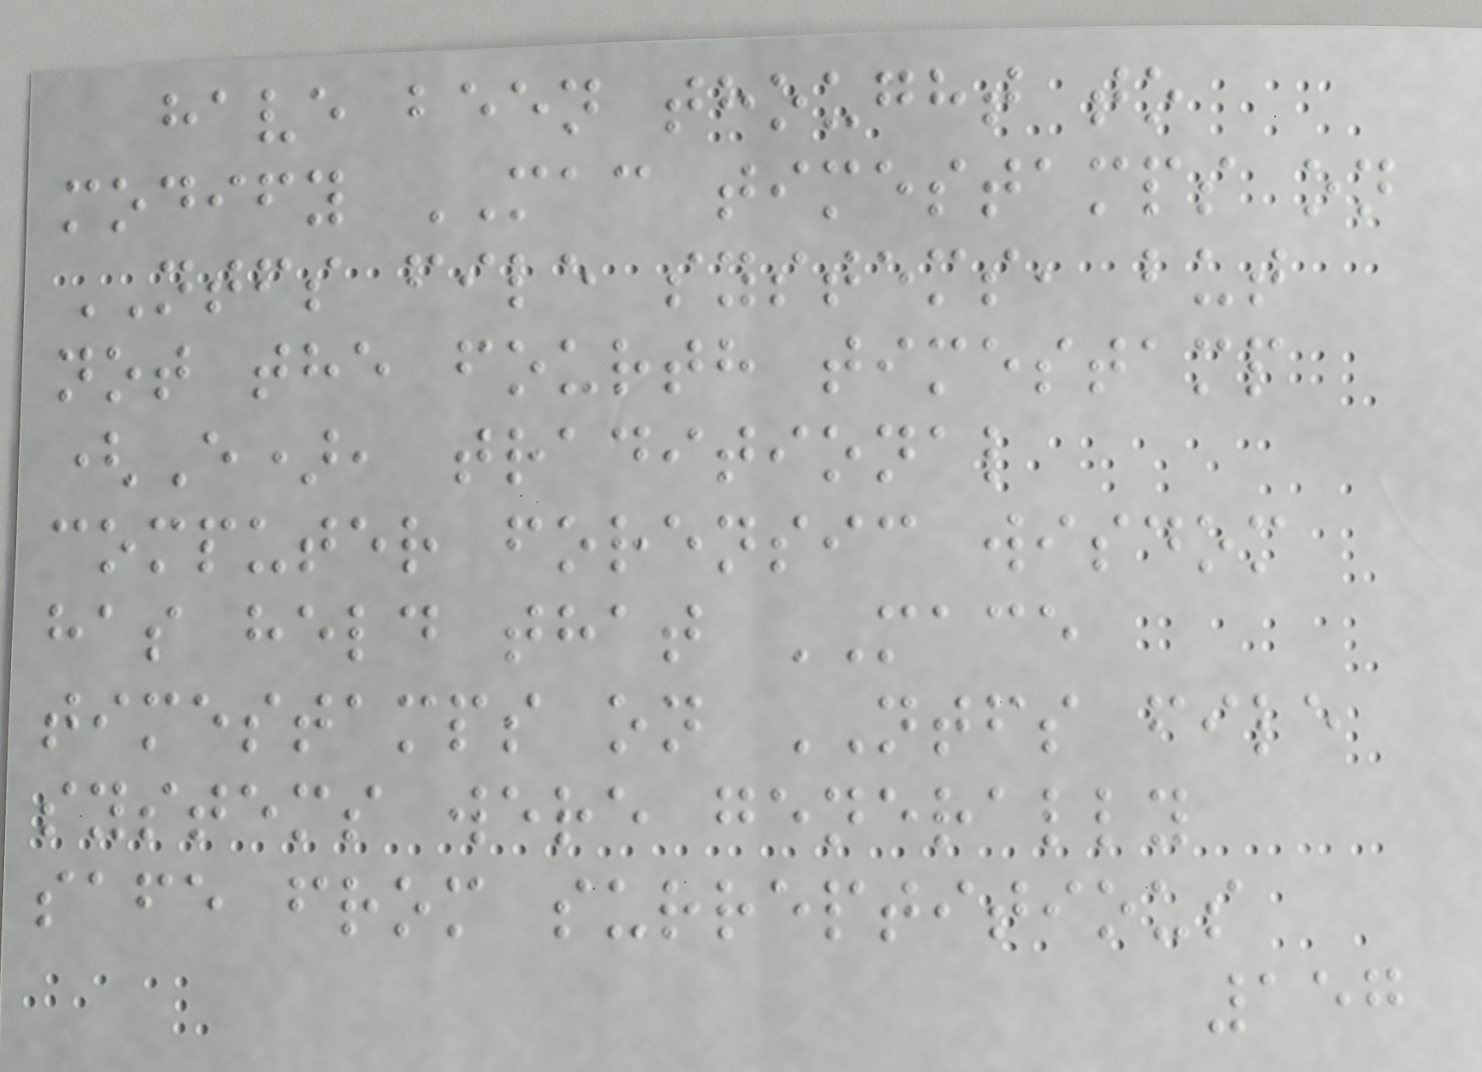have been thought to
modify MAC timestamps on
NTFS file systems, but
not the fourth timestamp
(E), traditional
computer forensic wisdom
has held that MACE
timestamps on NTFS file
systems were generally
safe from surreptitious
157
